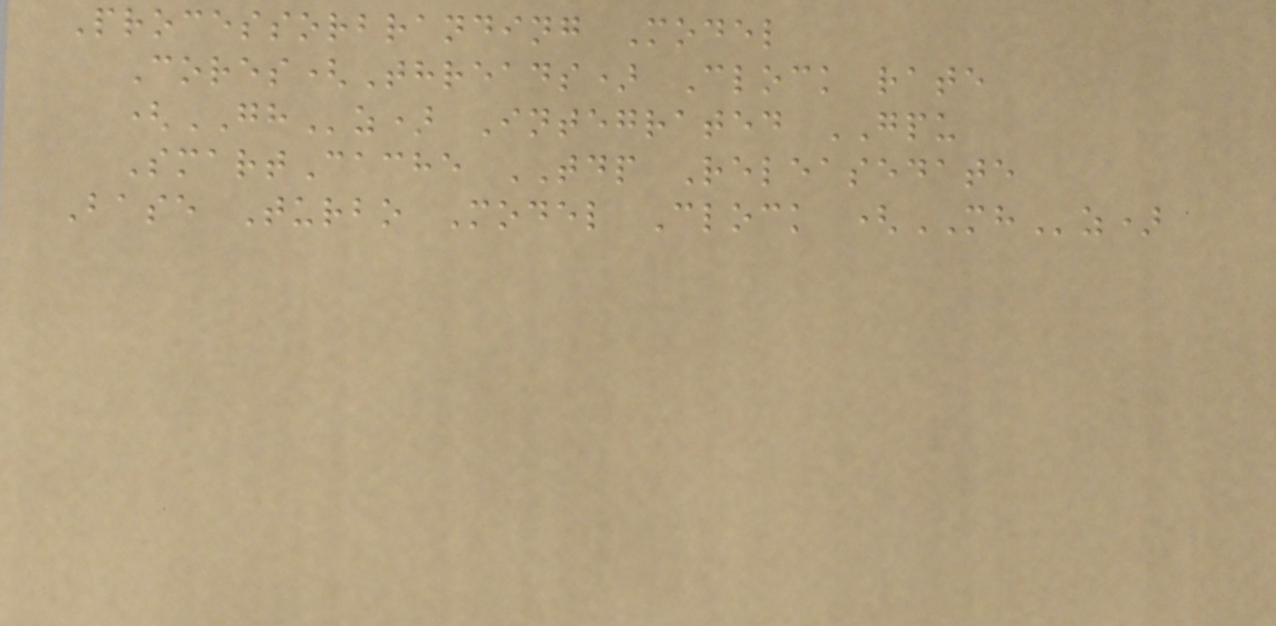Processorbranding Model
Cores(Threads) Clock rate
(GHz) Integrated GPU
SmartCache TDP Releasedate
Base Turbo Model Clock (MHz)
